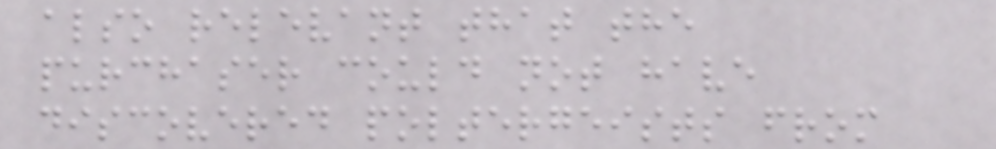also relevant that the
purchaser could not have
discovered poltergeists from
